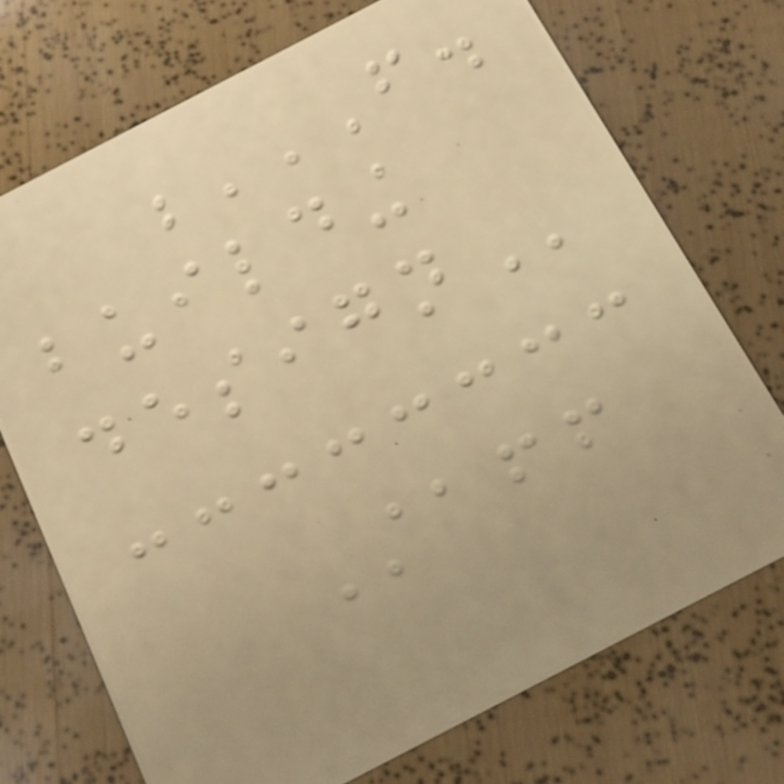F.
BUILDING
DESIGN
Staff
